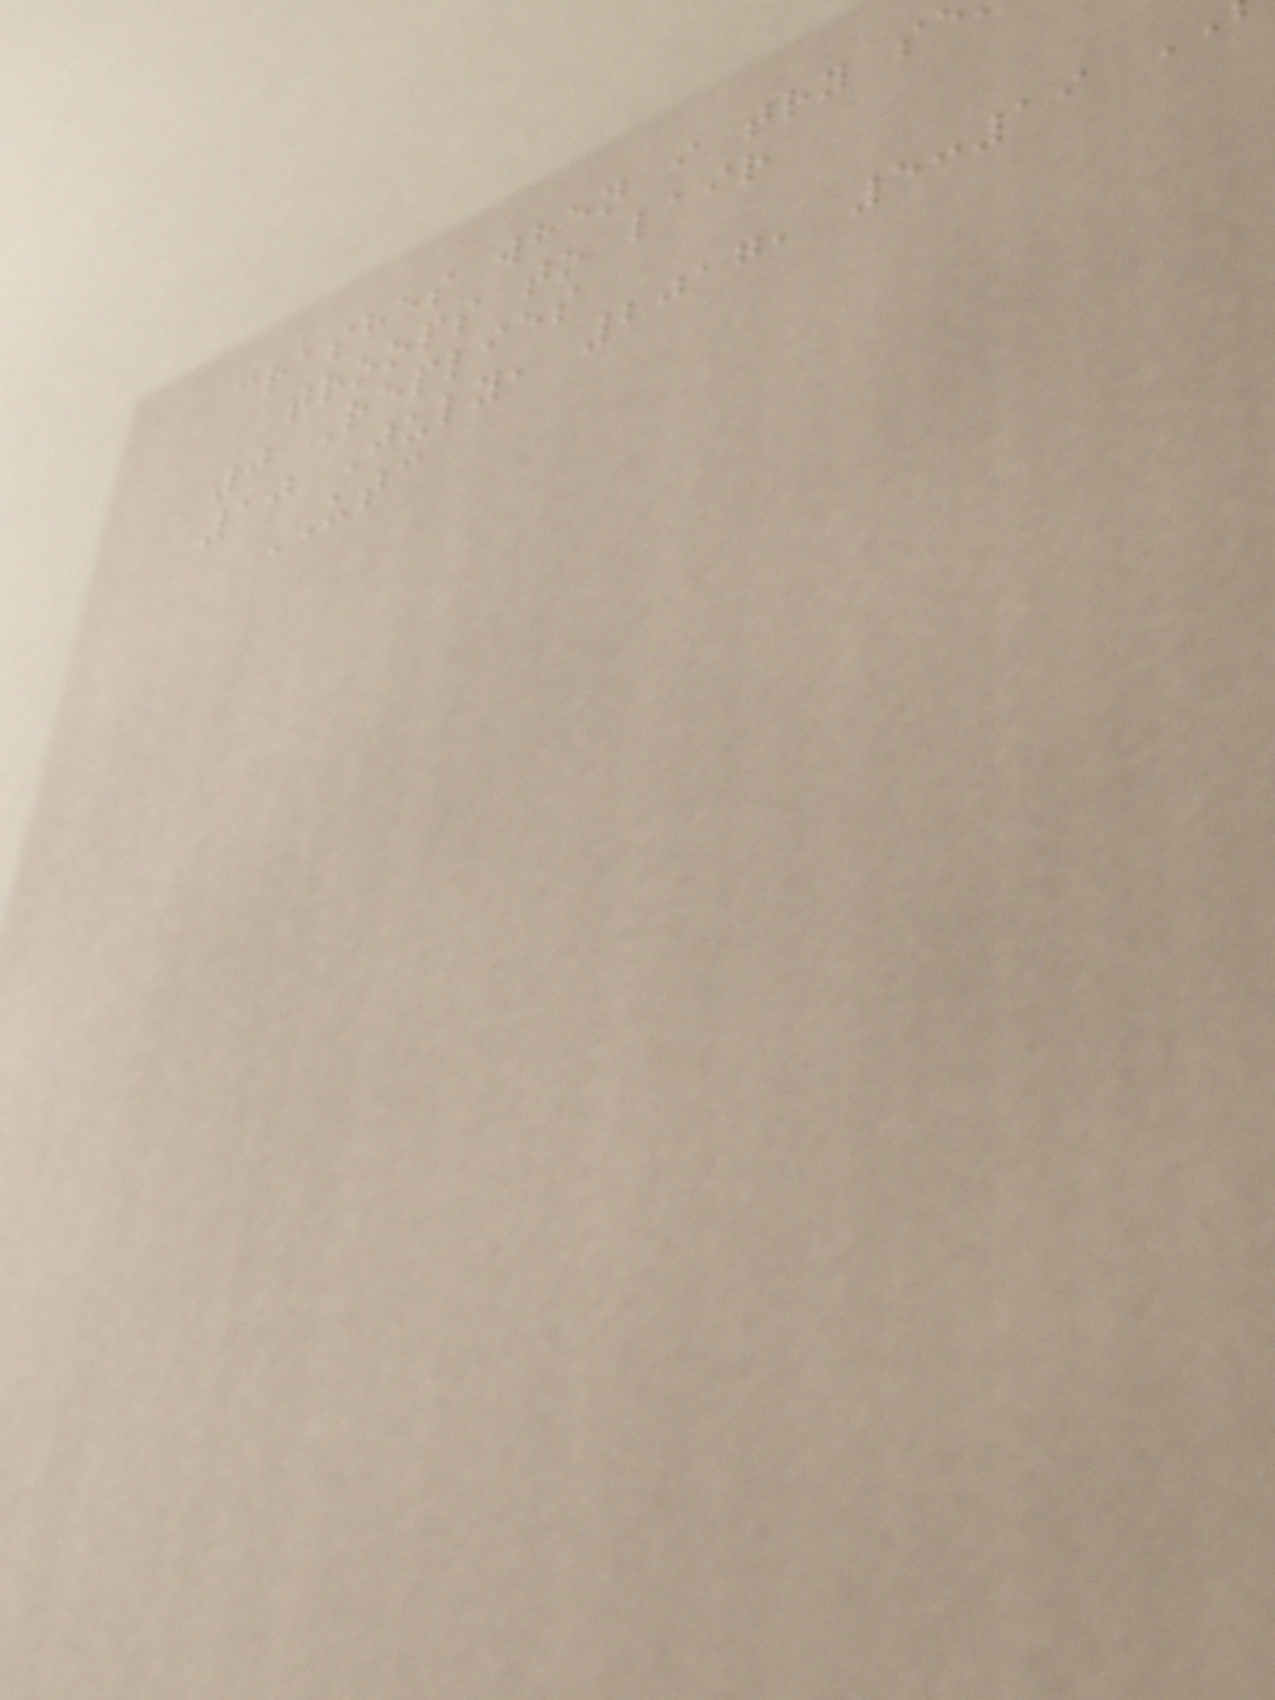crashes when i try s
troops to lair
0 Replies
10 July, 2017, 5:19
UTC
